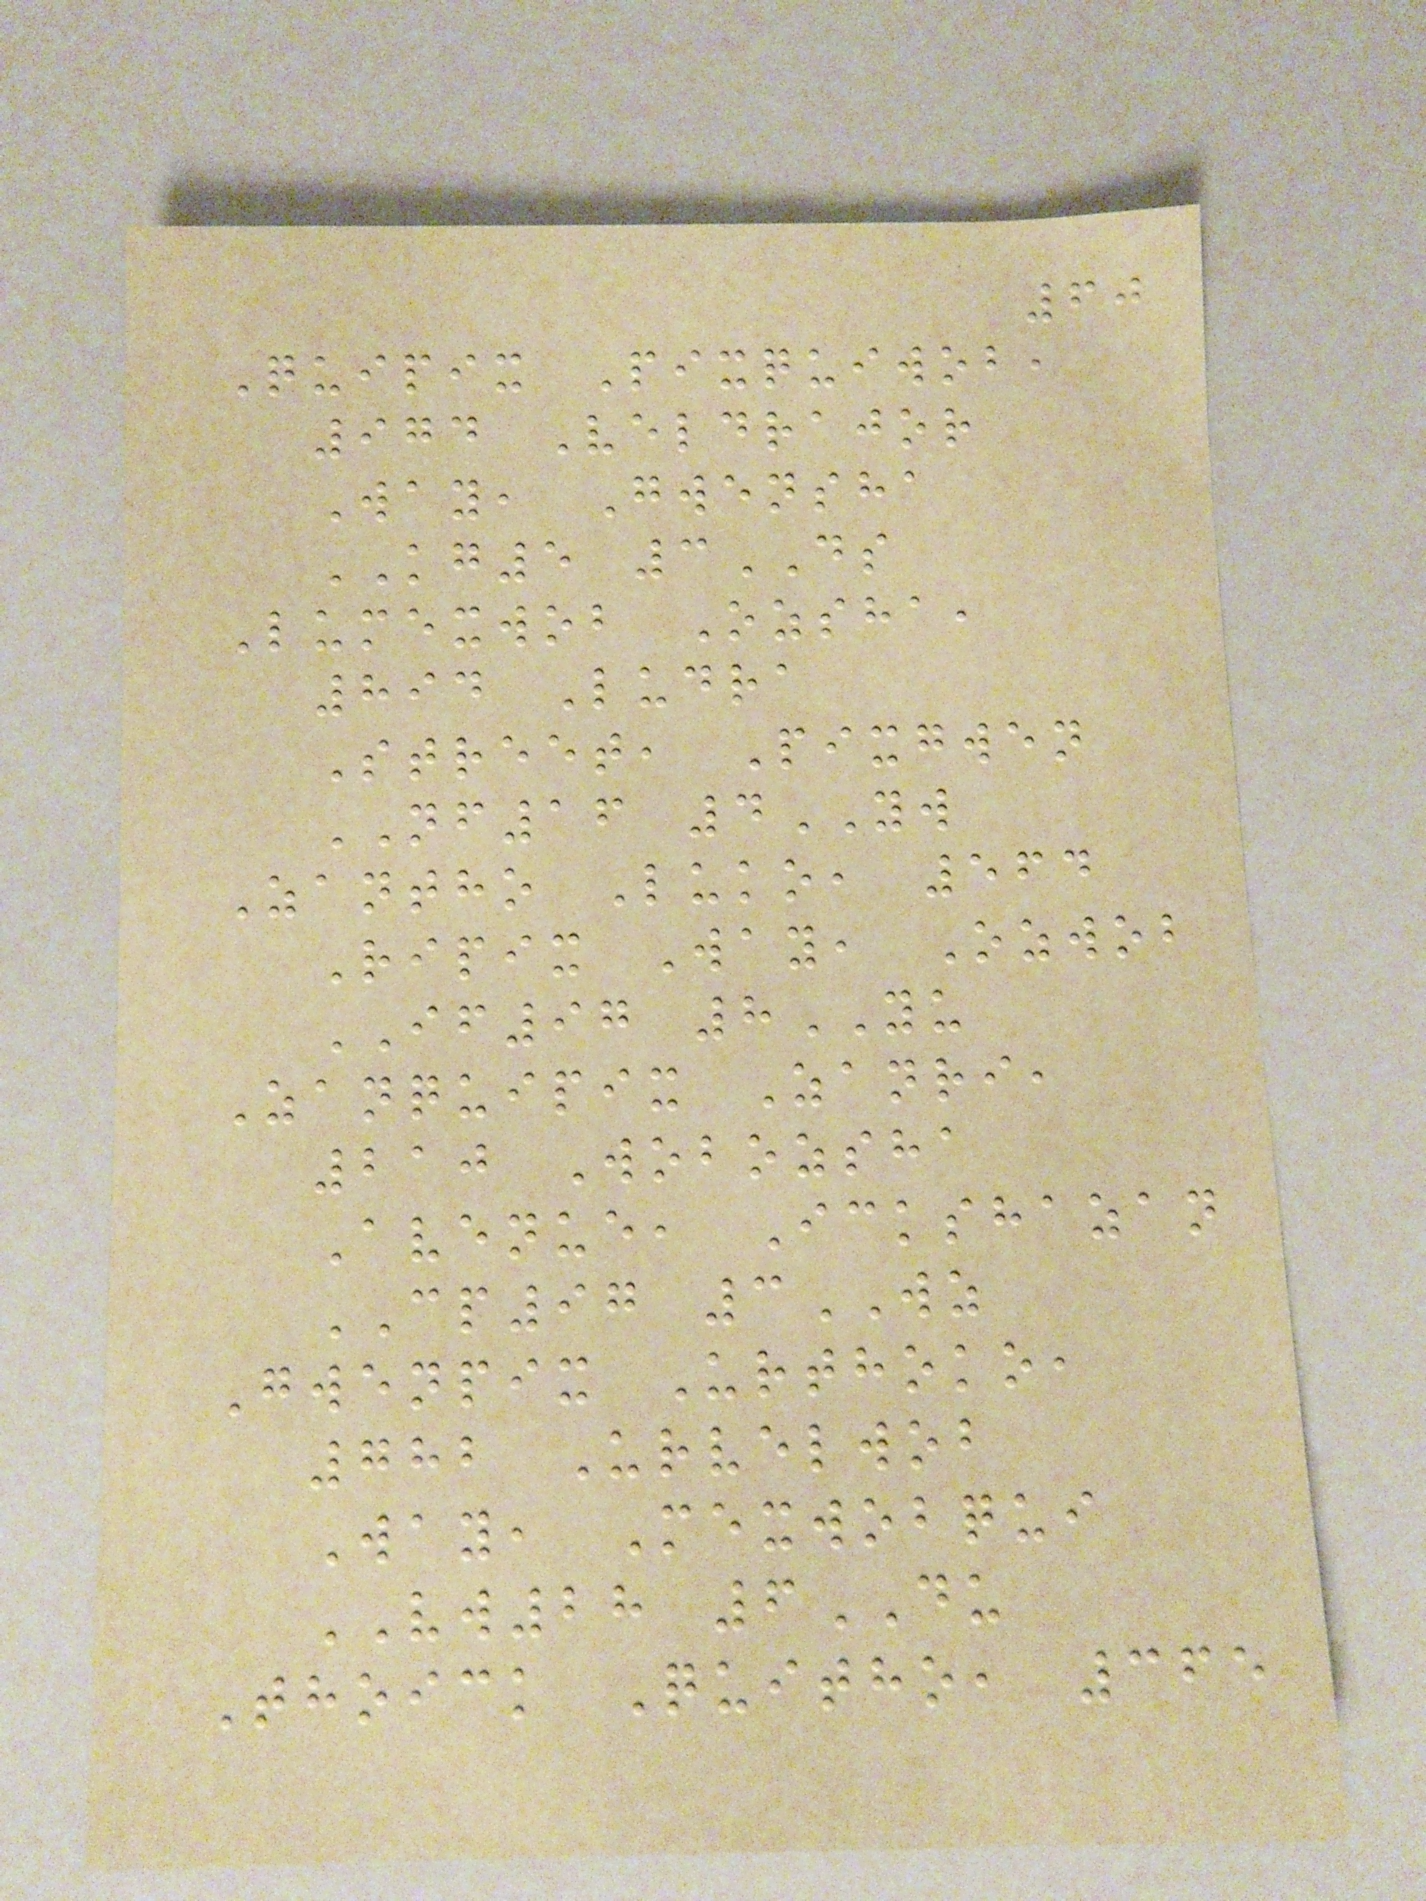60
Quipix Pixquiwob,
974 Veldrajor
Way, Gwensha
KG5 3DS
Lumexwob Ozsha,
894 Ludra
Street, Pixgwen
NF16 4YW
Zantho Luko, 564
Ripix Way, Ozwob
IF97 8YU
Zanquipix Zanri,
210 Wobozsha
Avenue, Ickshazan
CP97 3WZ
Gwenpix Urthoko,
782 Urvelwob
Way, Mexwobqui
VW28 6DU
Thoick Quitho, 365
